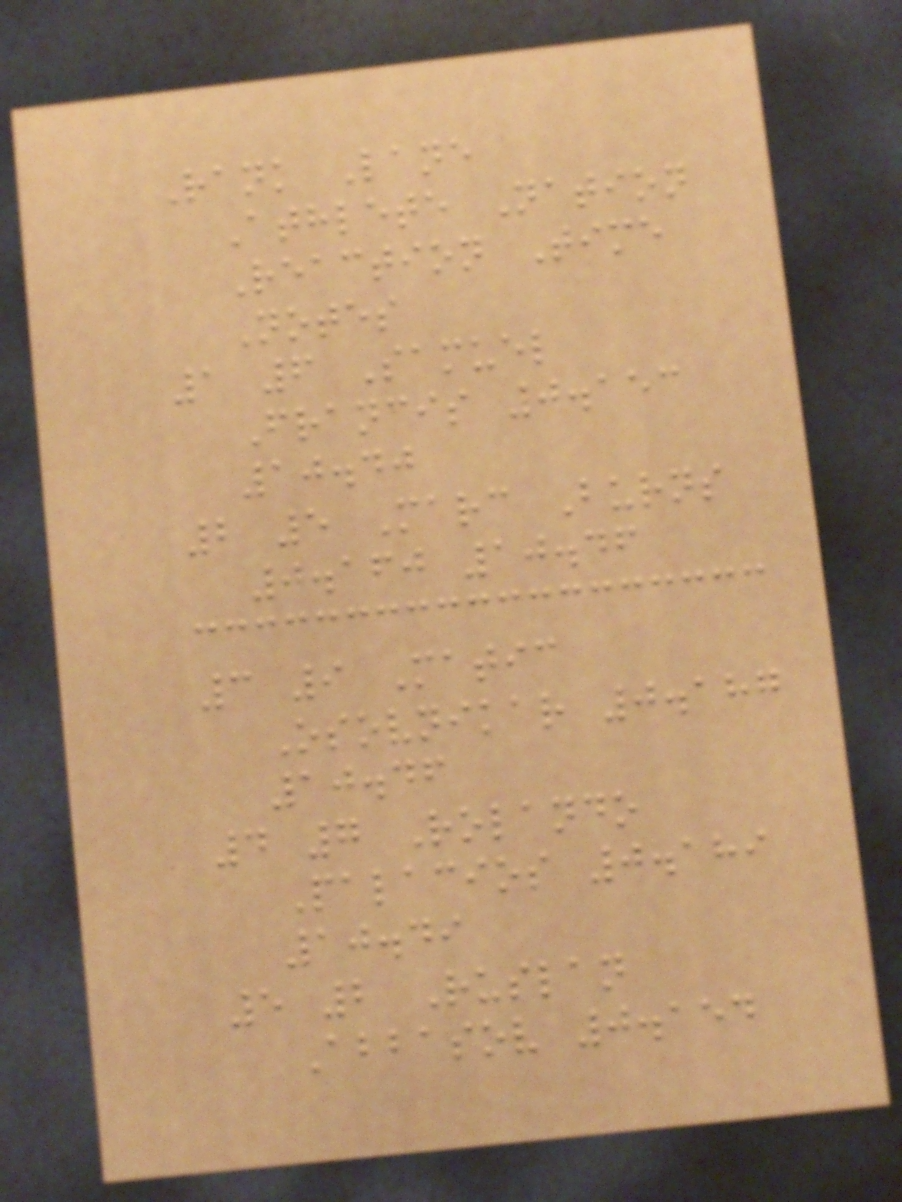Rank Lane
Athlete Nation
Reaction Time
Notes
1 6 Samuel
Francis 0.153
10.40
2 5 Marc Burns
0.160 10.46
3 9 Matic
Osovnikar 0.187
10.46
4 7 Rolando
Palacios 0.189
10.49
5 2 Ruslan
Abbasov 0.154
